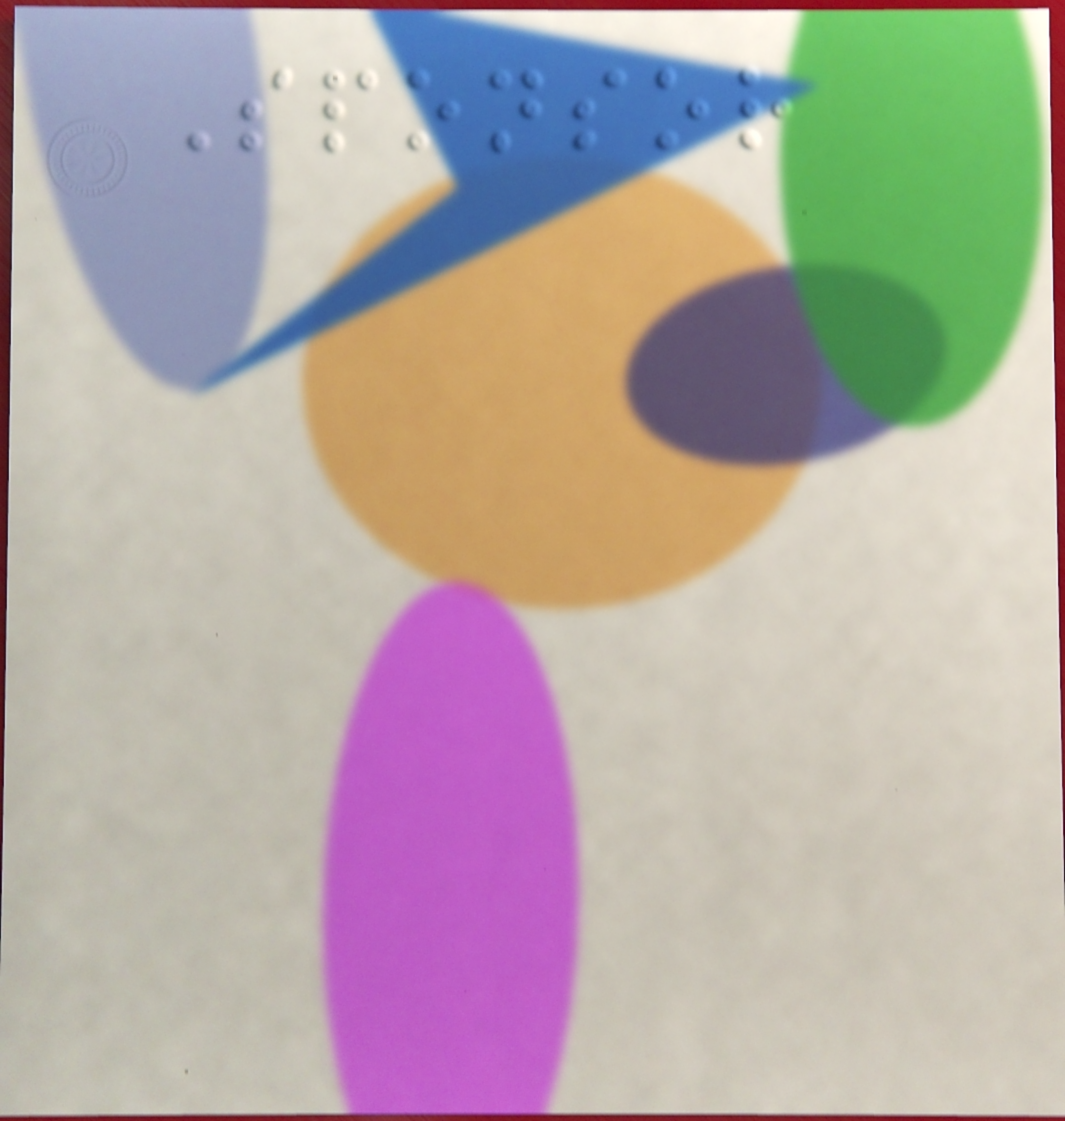Sponsor
